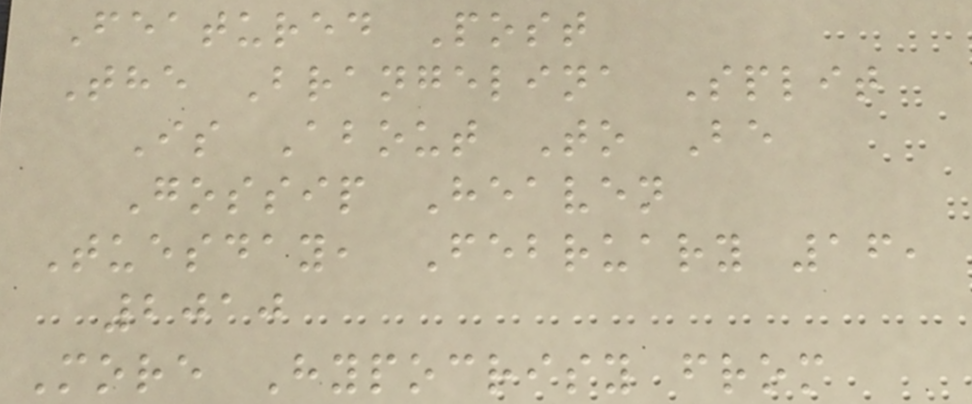Featured Post
The Brangelina Split
Is About To Be
Gossip Heaven
Tuesday, February 16,
2010
More Hypocrisy from
